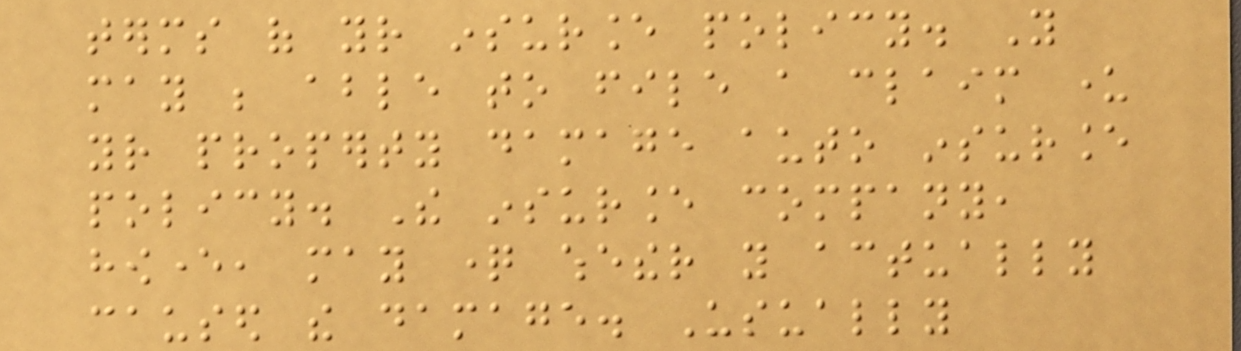terms of your insurance policy. You
may be able to file a claim under
your property damage auto insurance
policy. The insurance company,
however, may question whether you actually
caused the damage. Usually
